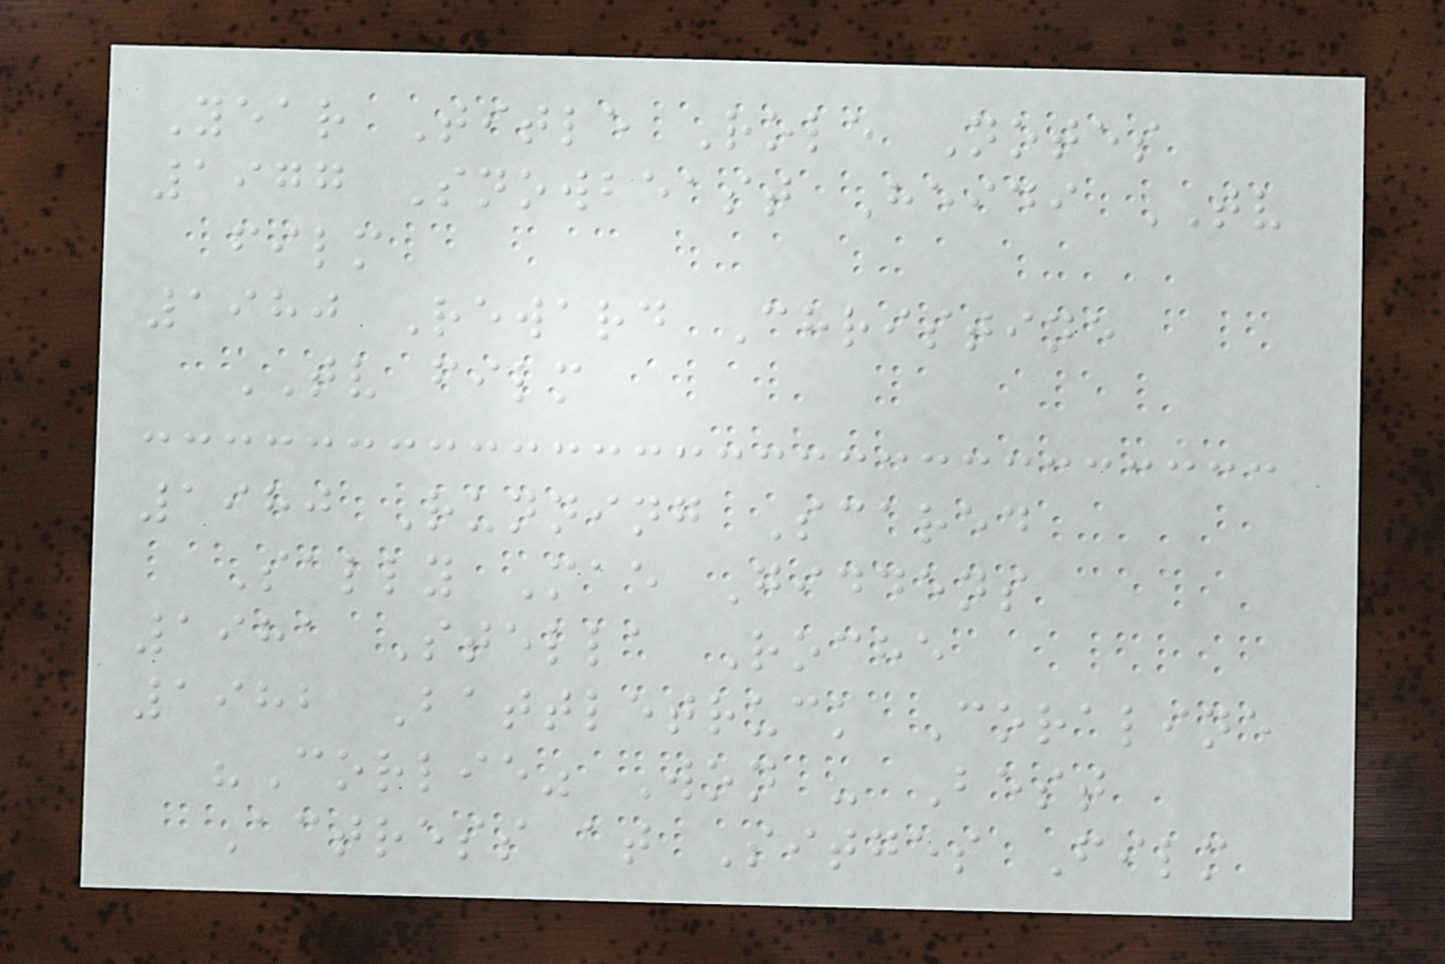Year Title Role Notes
1977 Snowbeast Heidi TV
film
1980 Reward Christine
TV film
1980 Running Scared
Sally Mae Giddens
1981 Stella Roche
1982 Battletruck Coraline
"Corlie" Won - Best
Actress at Sitges Film
